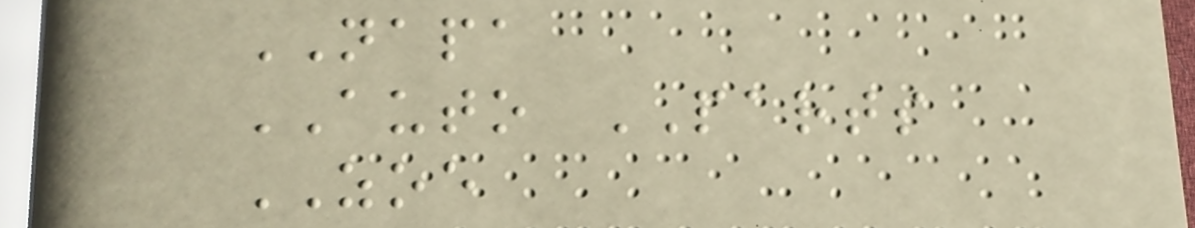NAPA
AUTO PARTS
ZOE
